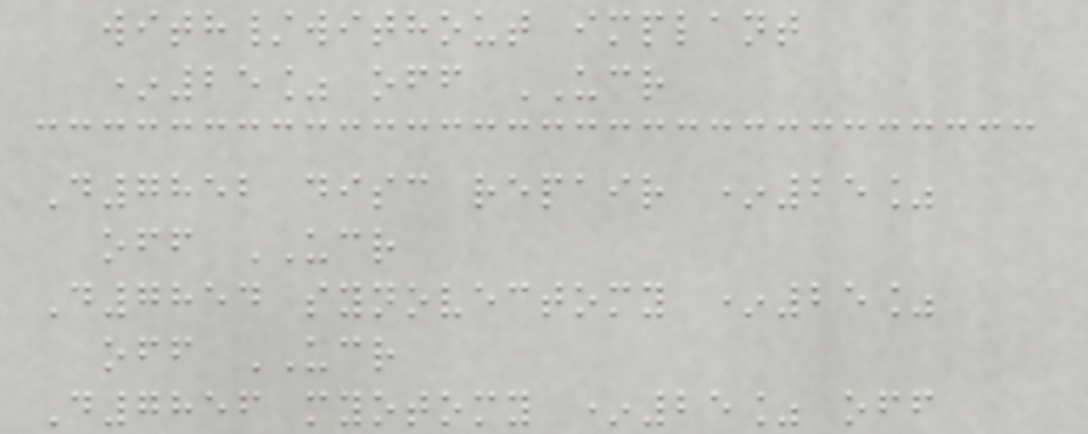with/without implant
*25% off UCR
D7852 disc repair *25%
off UCR
D7854 synovectomy *25%
off UCR
D7856 myotomy *25% off
